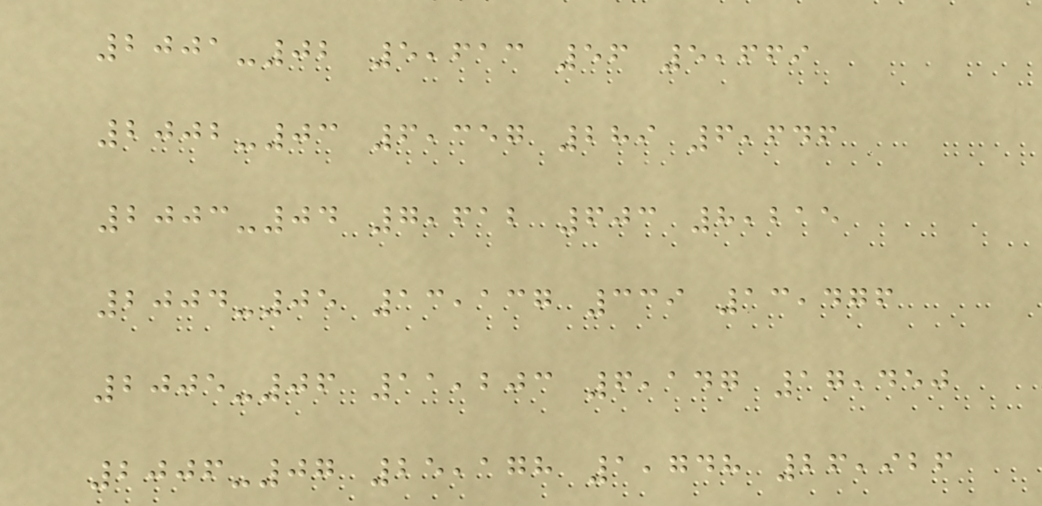2001-02 5,613 56 5,669
2002-03 6,357 289 6,646
2003-04 7,612 603 8,215
2004-05 13,137 339 13,476
2005-06 11,203 6,147 17,450
2006-07 25,178 1,748 26,926
